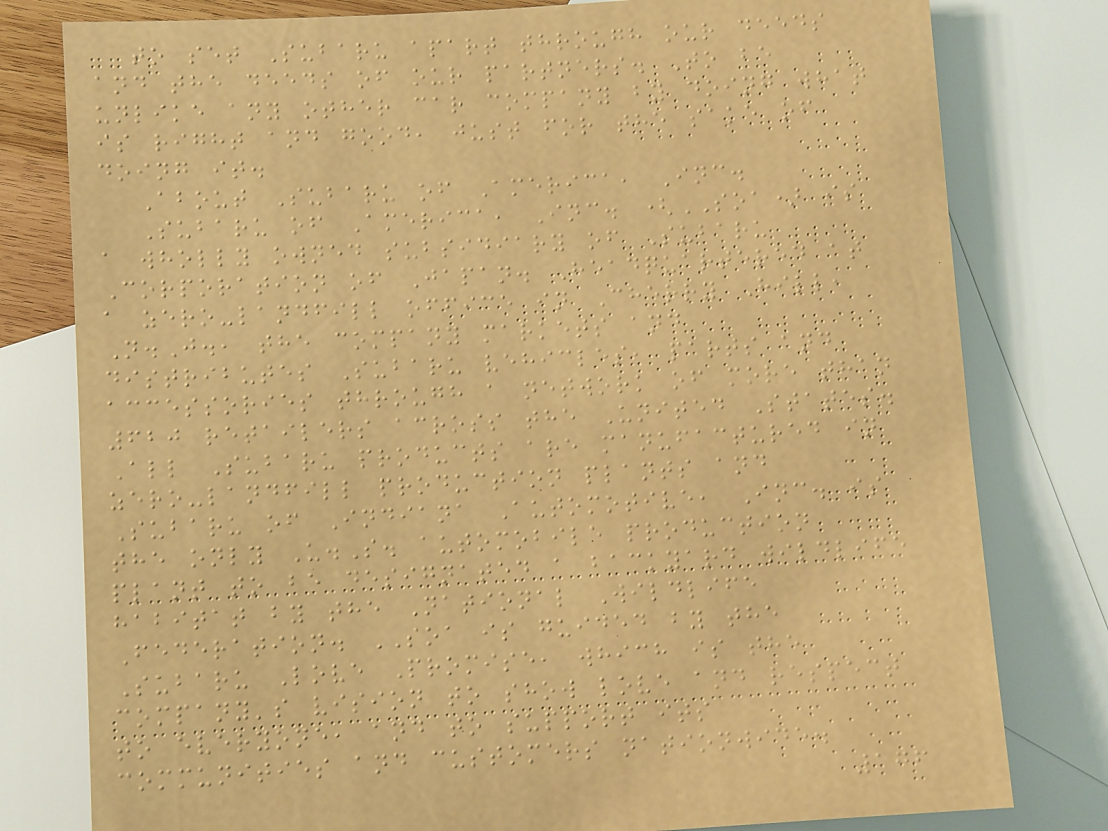to set Subaru apart through our deeds
and the deeds of our partners. To be
unlike any other car company by doing what
is right and good, just for the sake of
doing it.
About Subaru of America, Inc.
Subaru of America, Inc. (SOA) is
a wholly owned subsidiary of Subaru
Corporation of Japan. Headquartered at
a zero-landfill office in Cherry Hill,
N.J., the company markets and
distributes Subaru vehicles, parts and
accessories through a network of more than
620 retailers across the United States.
All Subaru products are manufactured in
zero-landfill production plants and
Subaru of Indiana Automotive, Inc. is
the only U.S. automobile production
plant to be designated a backyard wildlife
habitat by the National Wildlife
Federation. SOA is guided by the
Subaru Love Promise, which is the
company's vision to show love and respect
to everyone, and to support its
communities and customers nationwide.
176
